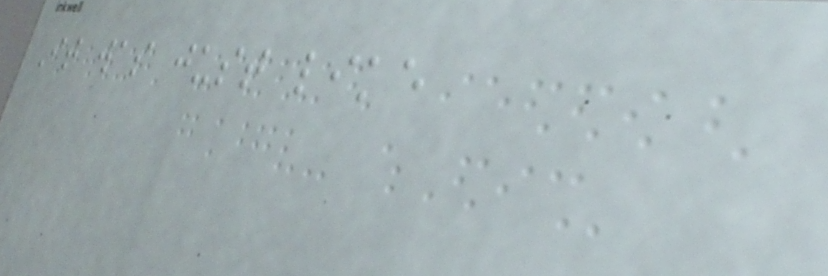It was just like
